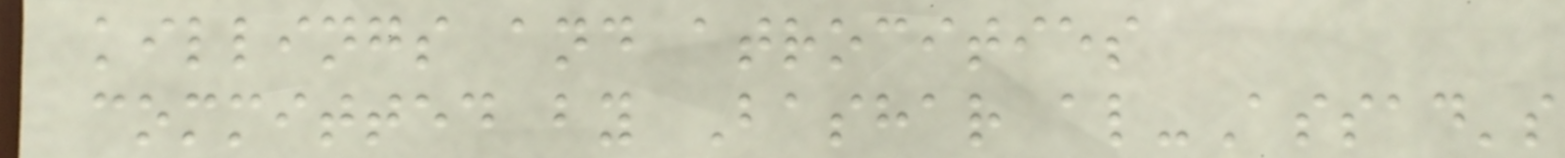killings and atrocities
committed by Bashar al-Assad's
